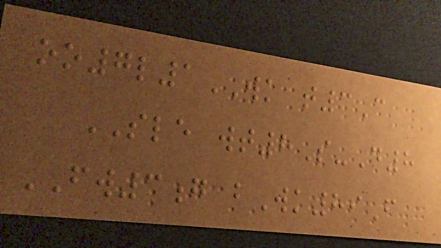oo7l1WK t3C
SLE wt8S-D8
FW3g bWk89F
